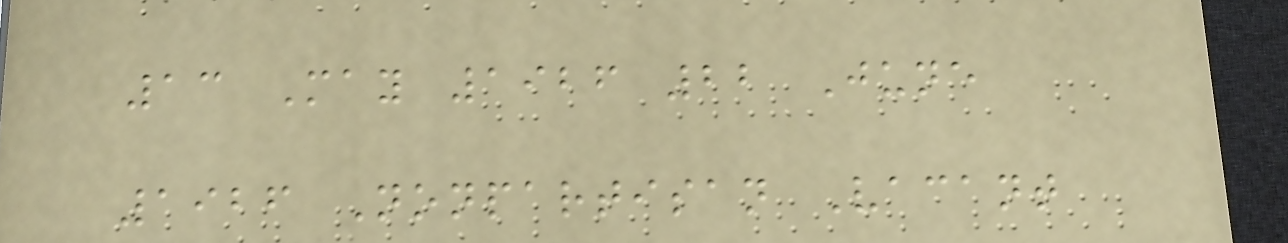13 May 1926 22 June
1926 Nonpartisan Vacant
